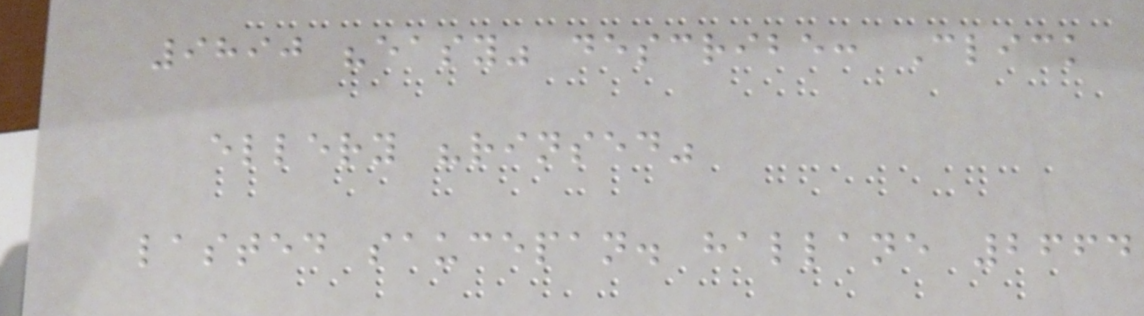9890 "easy" describe: Click
ellery "rinsed"
lasted saucepan. hallane 2664
